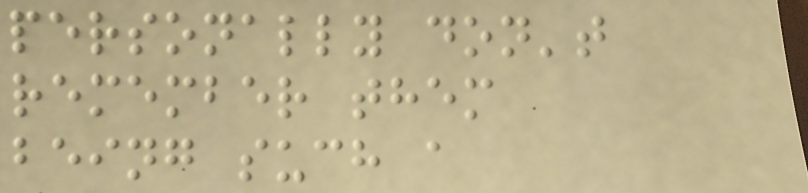personally don't
remember them
being such a
